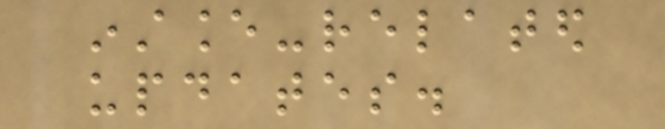instance-related
updates.
